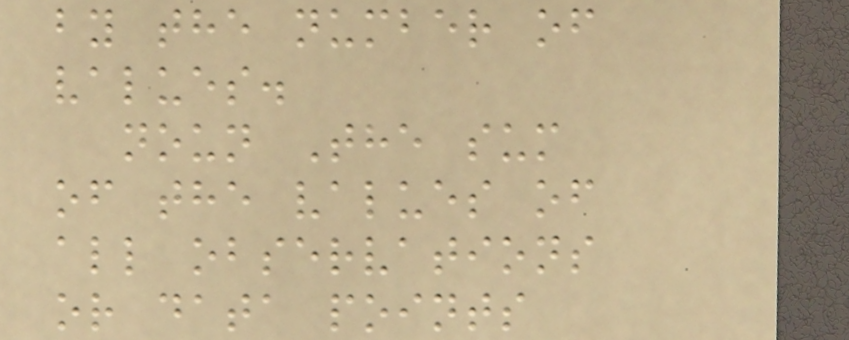by the number of
values.
noun The sum
of the values of
all observations
or data points
